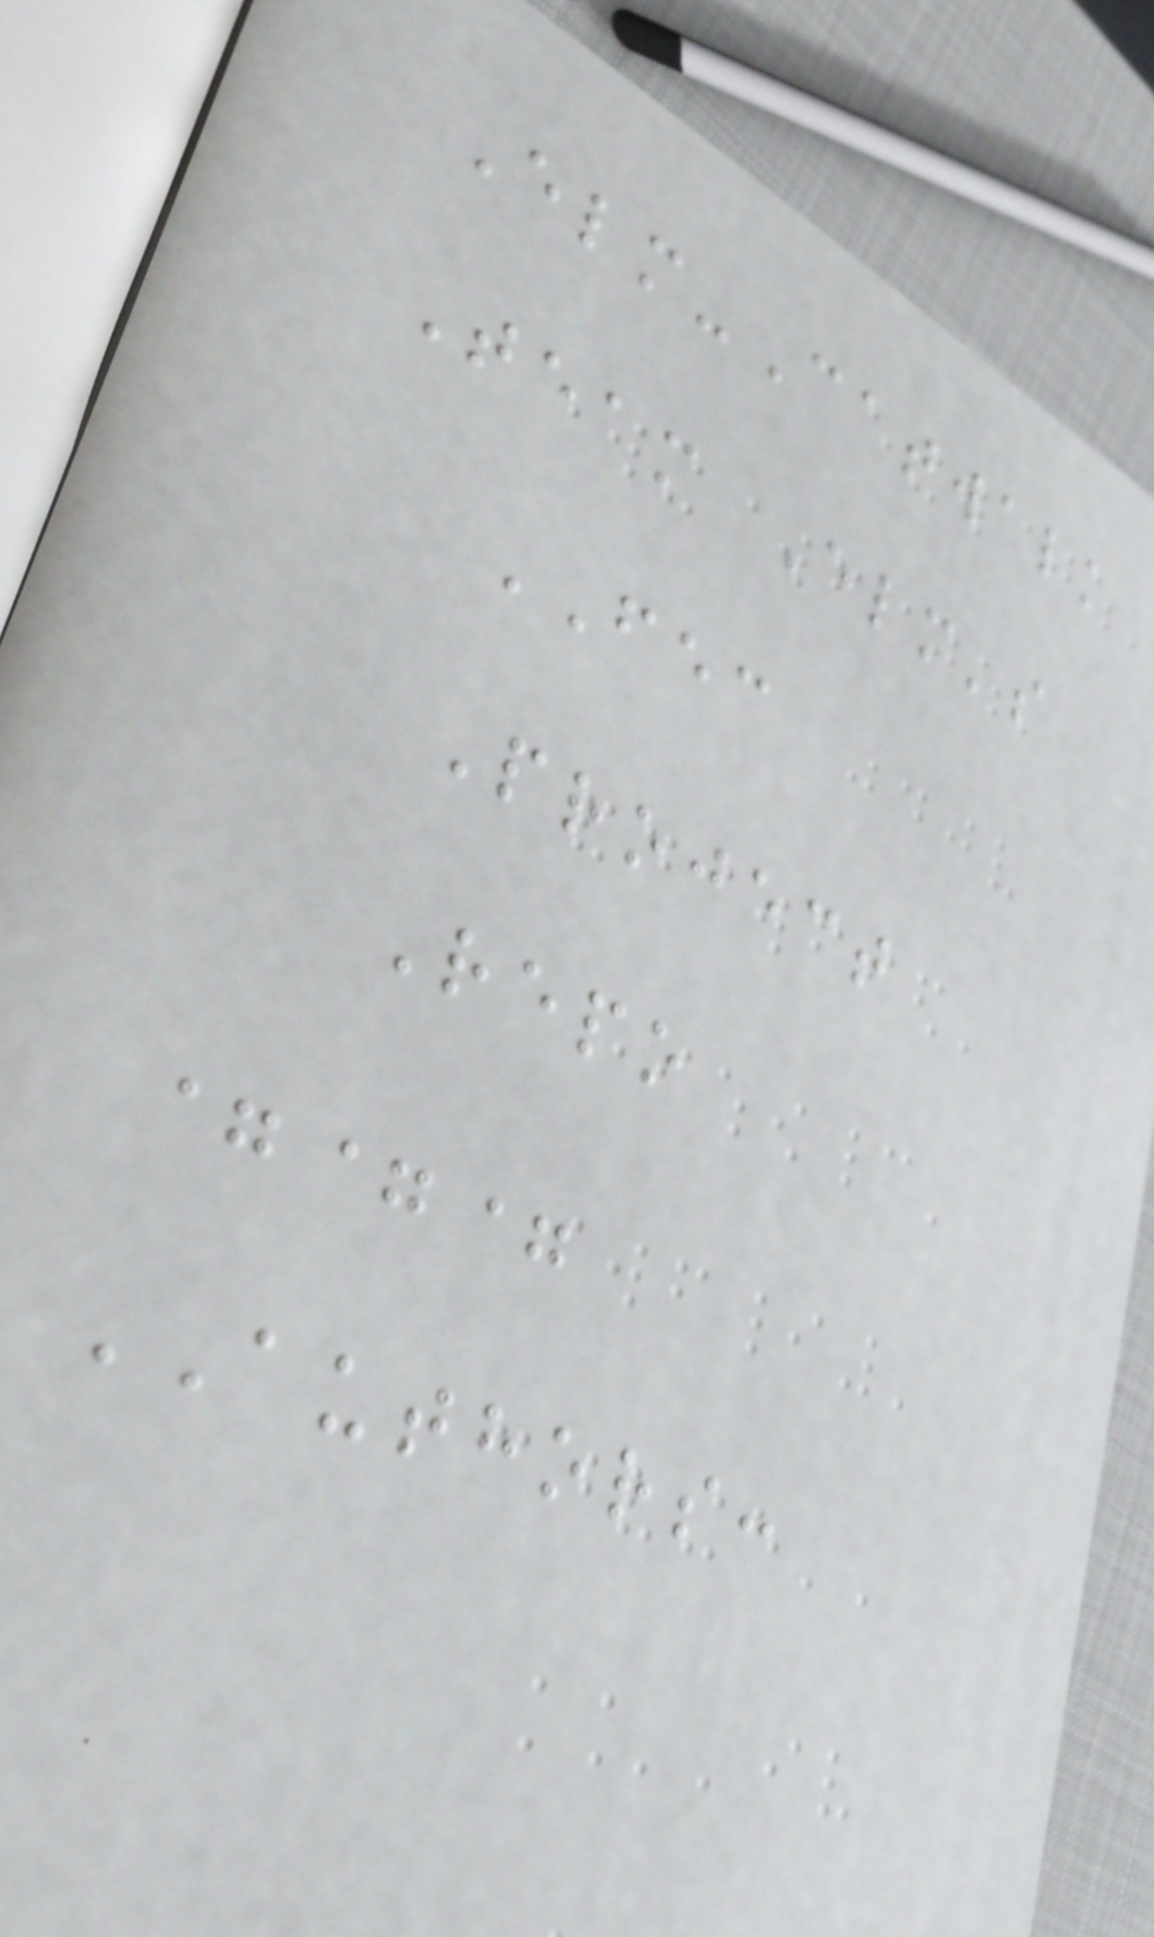Elm-Catwalk
Team Elm's
FEC
Project
Repo
===
AUTHORS:
